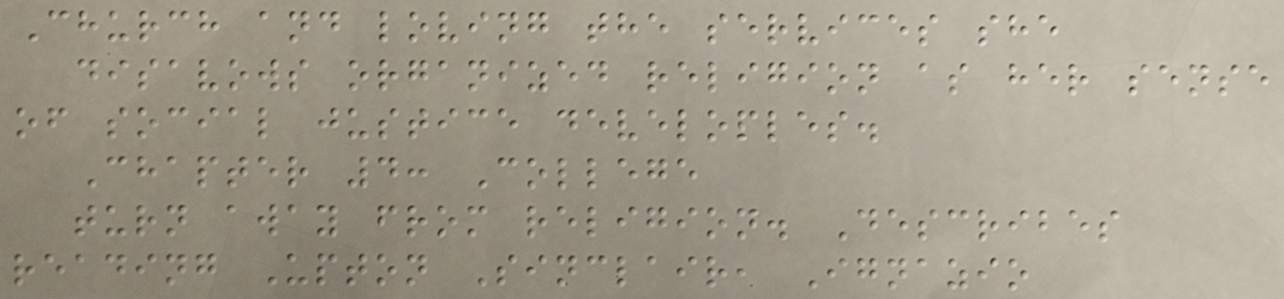Church and loving the services she
disavows organized religion as her sense
of social justice developles.
Chapter 4: College
turn away from religion. Describes
reading Upton Sinclair, Ignazio
